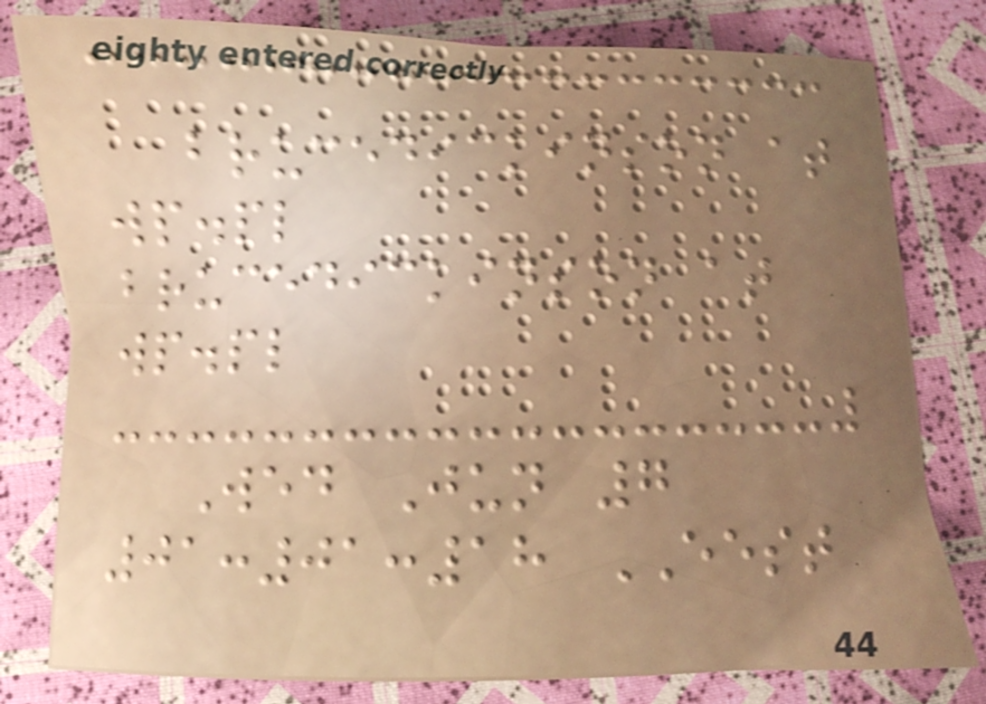brucedickinson at
wp.pl
brucedickinson at
wp.pl
Wed Jun 7
01:01:18 EEST
